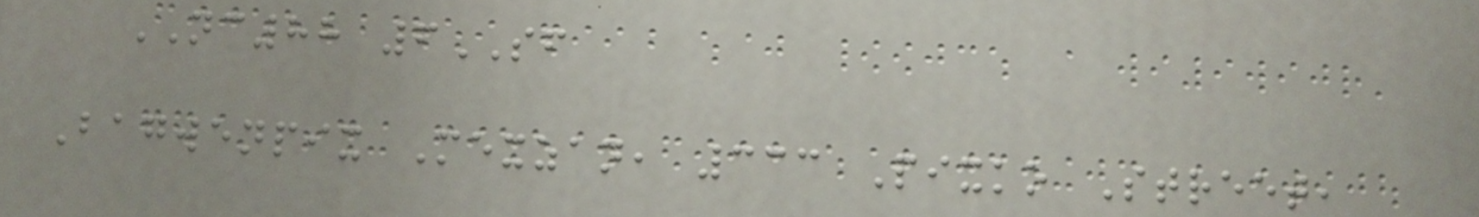NC88 6SF
Bagwenpix Mexzan, 333 Pixko Street,
